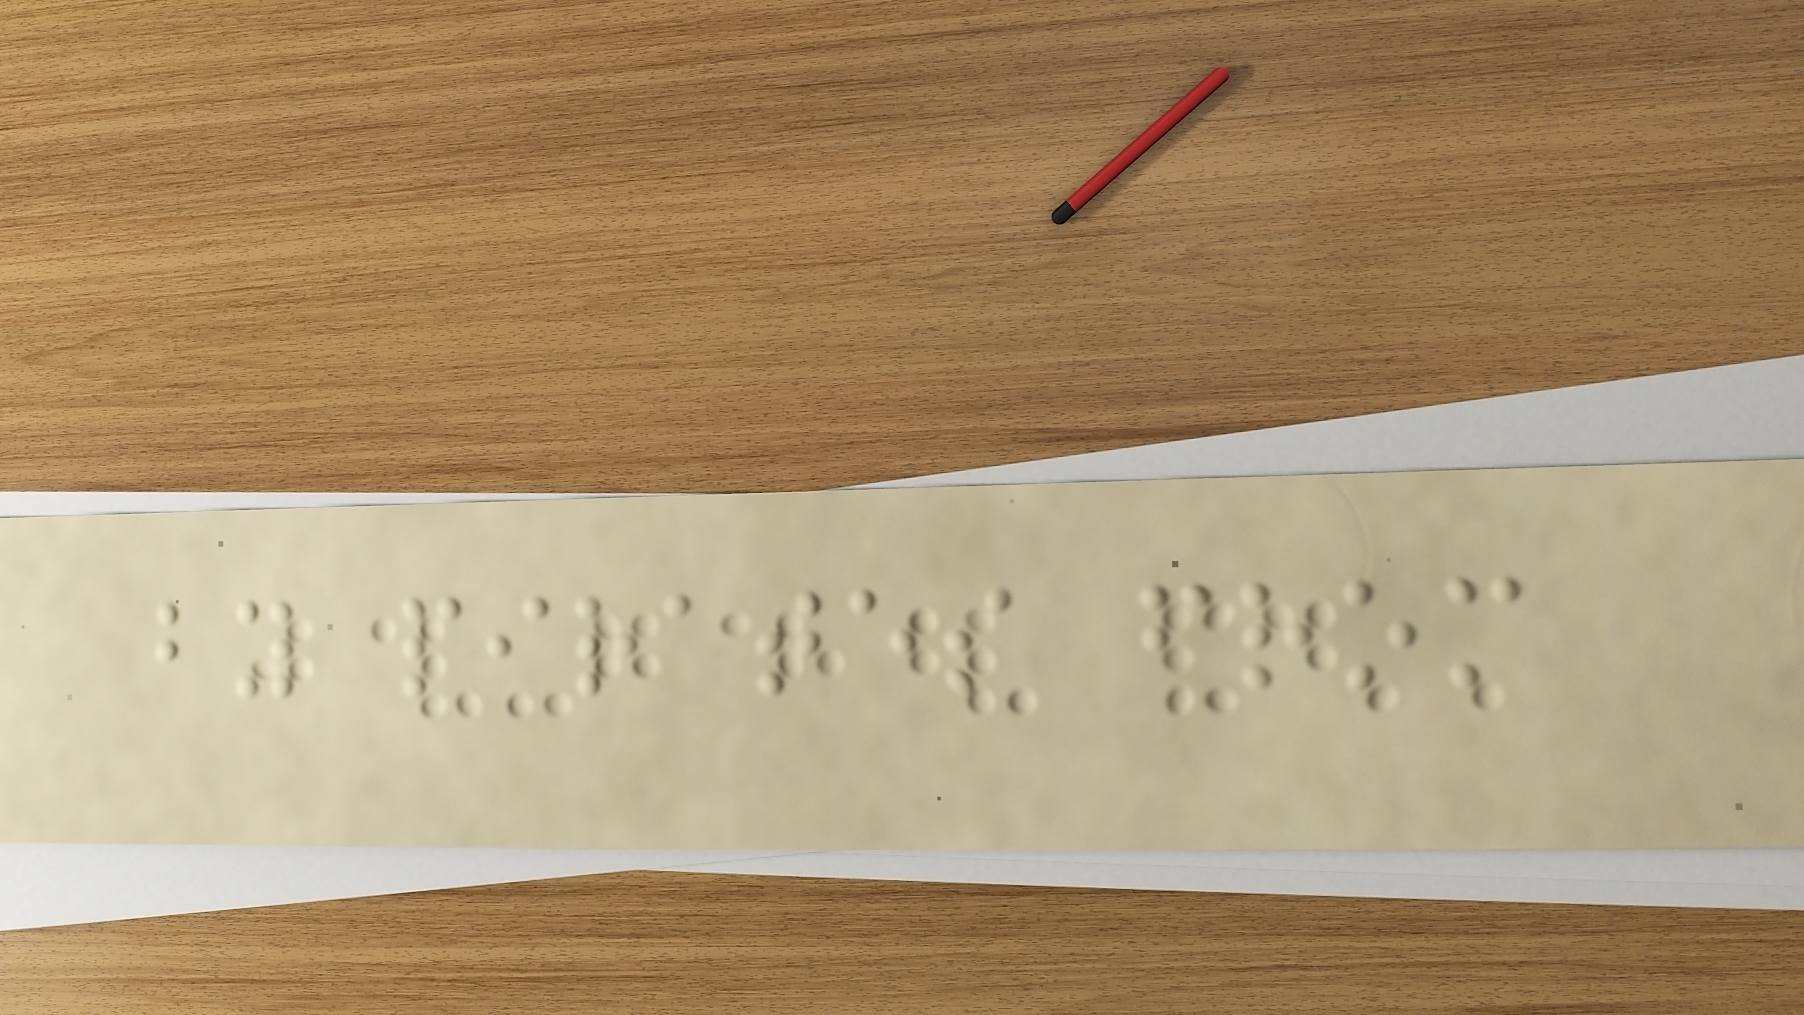by pirates from
